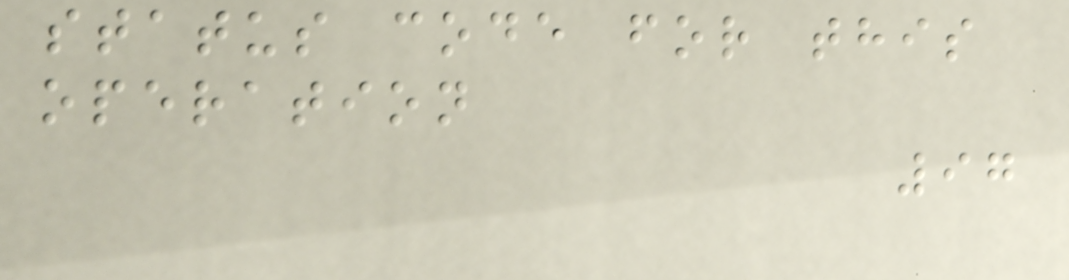status code for this
operation
97
